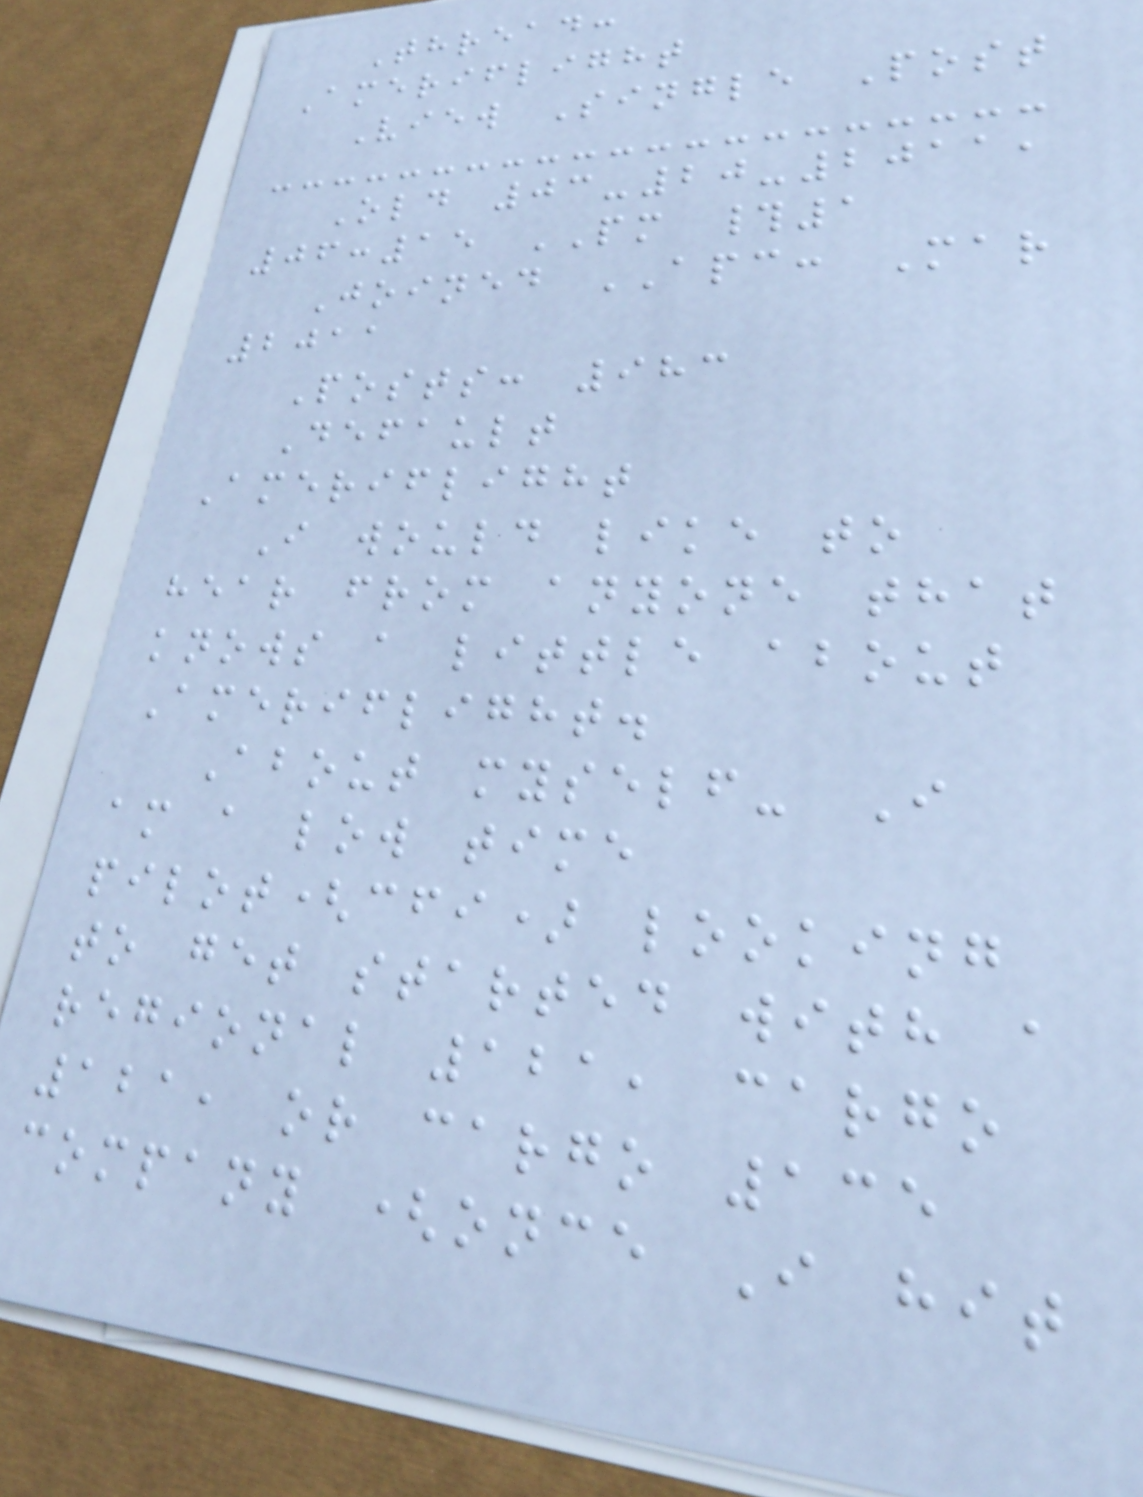Thread:
Ameriflight
View Single Post
Old 03-20-2011,
06:15 PM #1
Joined APC: Mar
2011
Posts: 983
Default
Ameriflight
I would like to
hear from anyone that
knows a little about
Ameriflight.
About myself- I
am a low time
pilot(cfi) looking
to get started with a
regional 121, cargo
121, or cargo 135
company (once I hit
